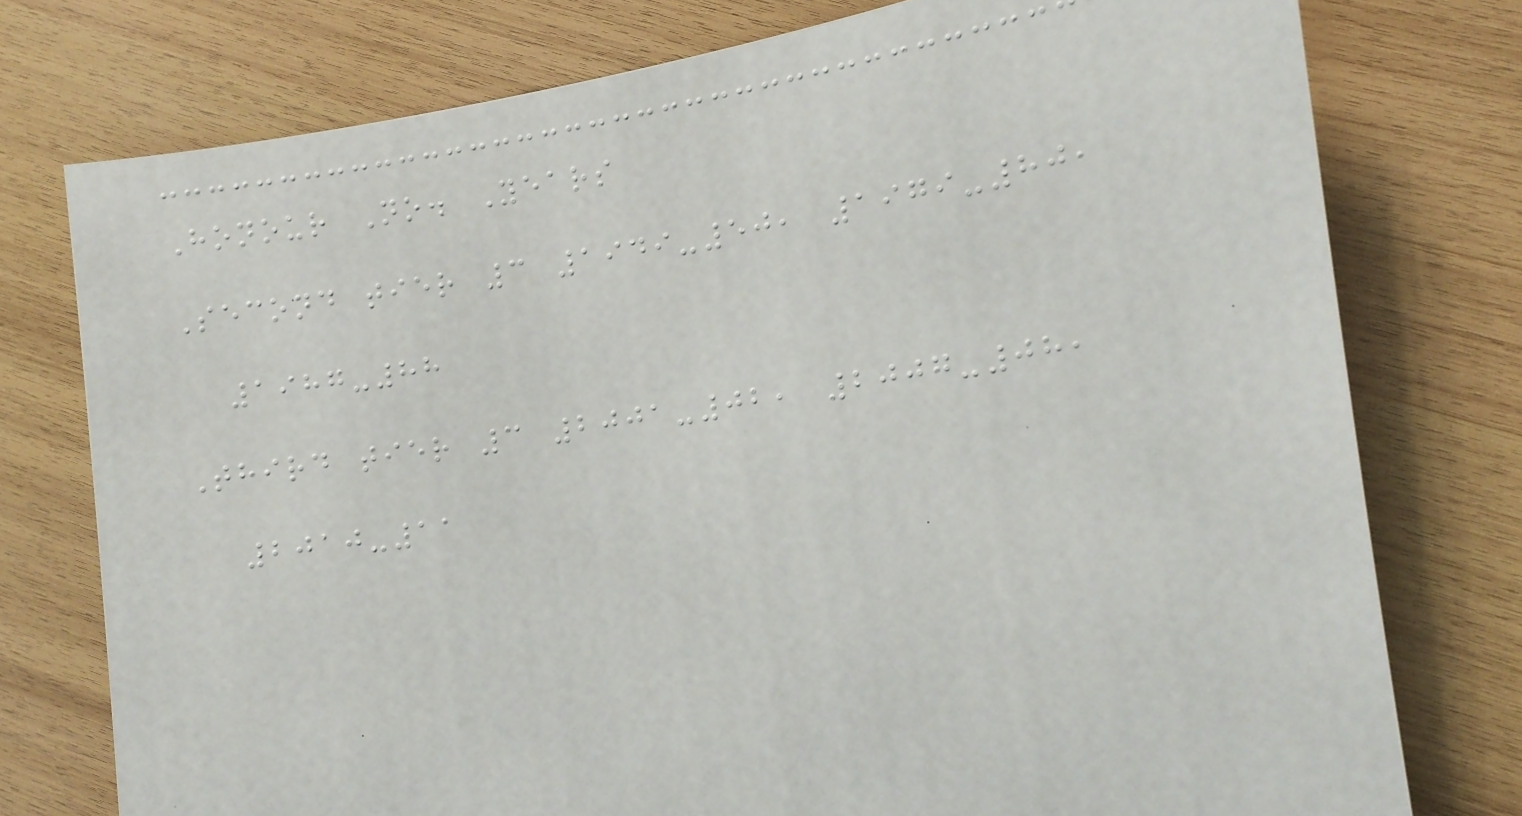Honour No. Years
Second tier 3 1949-50, 1979-80,
1987-88
Third tier 3 2001-02, 2007-08,
2010-11
